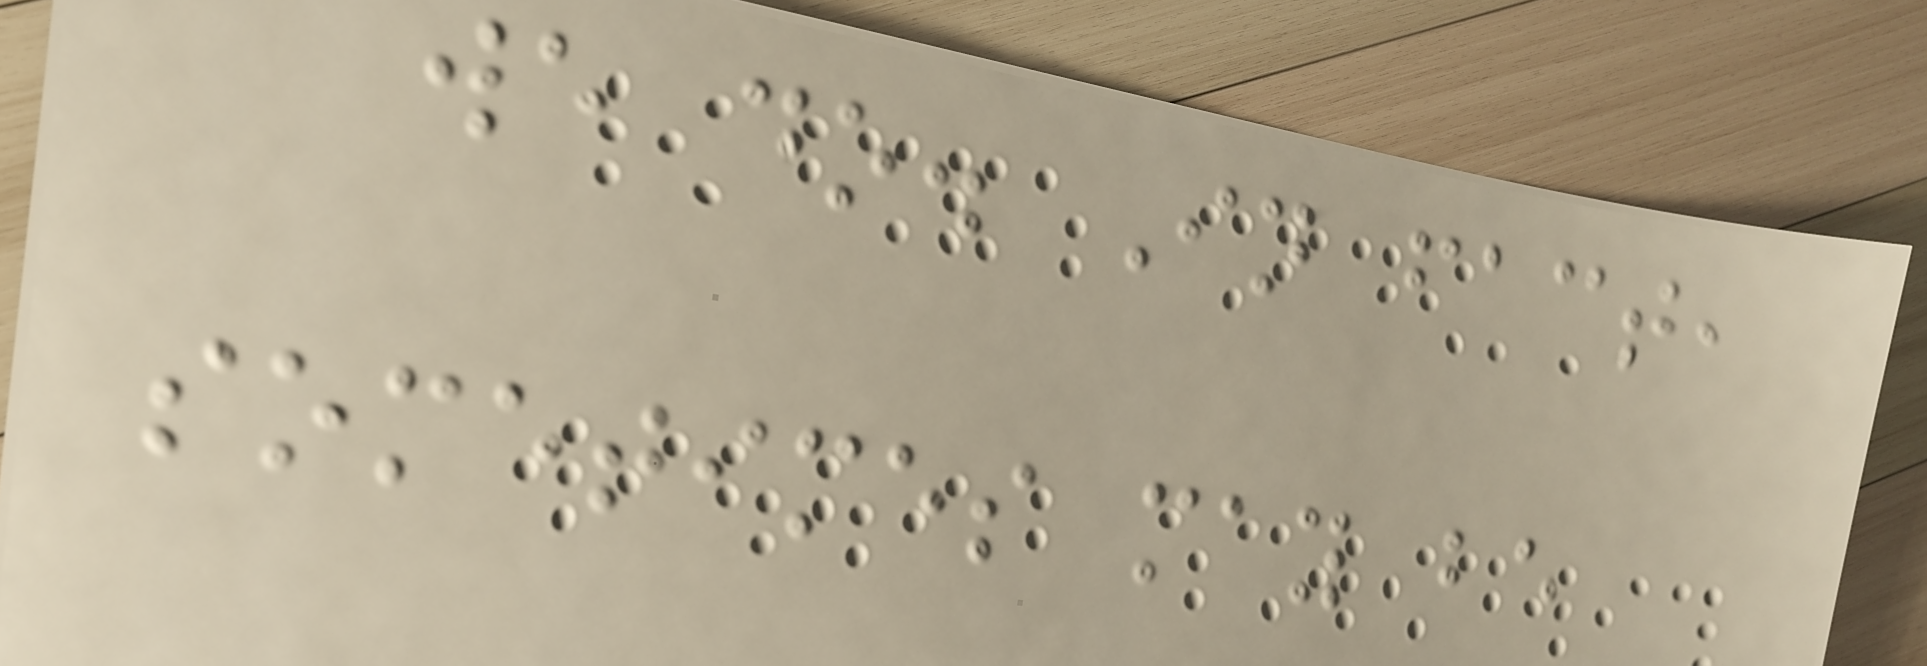we do. In fact,
sometimes may be
